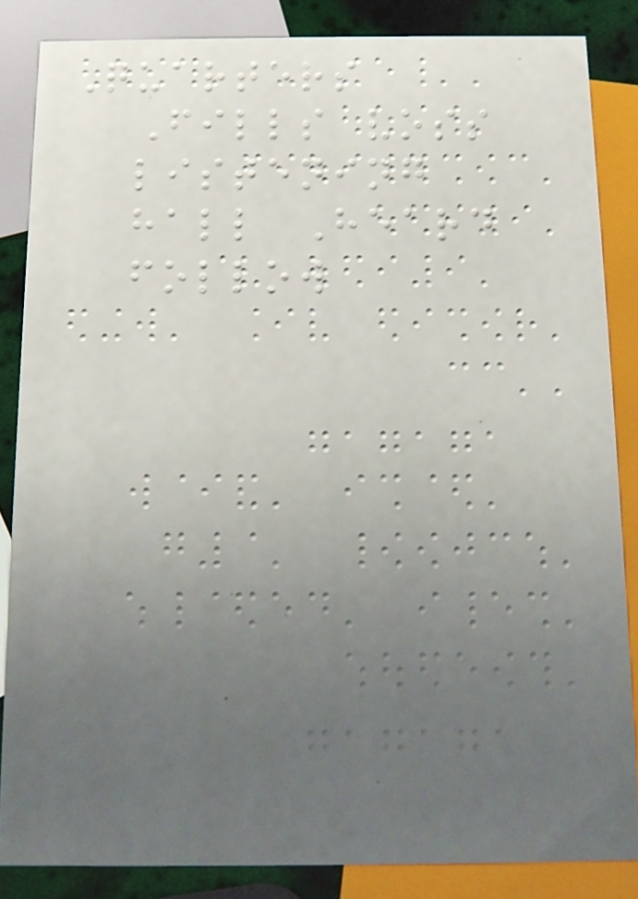Quarters
Fills voss
listening
hall Heard
follow
